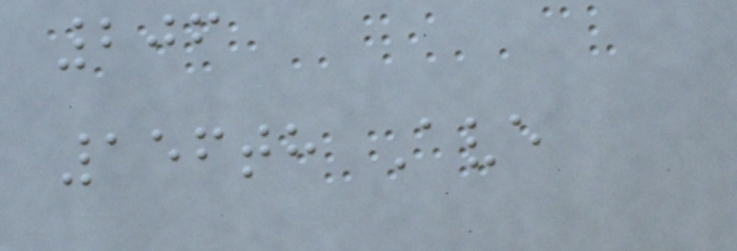206
156th Ave
